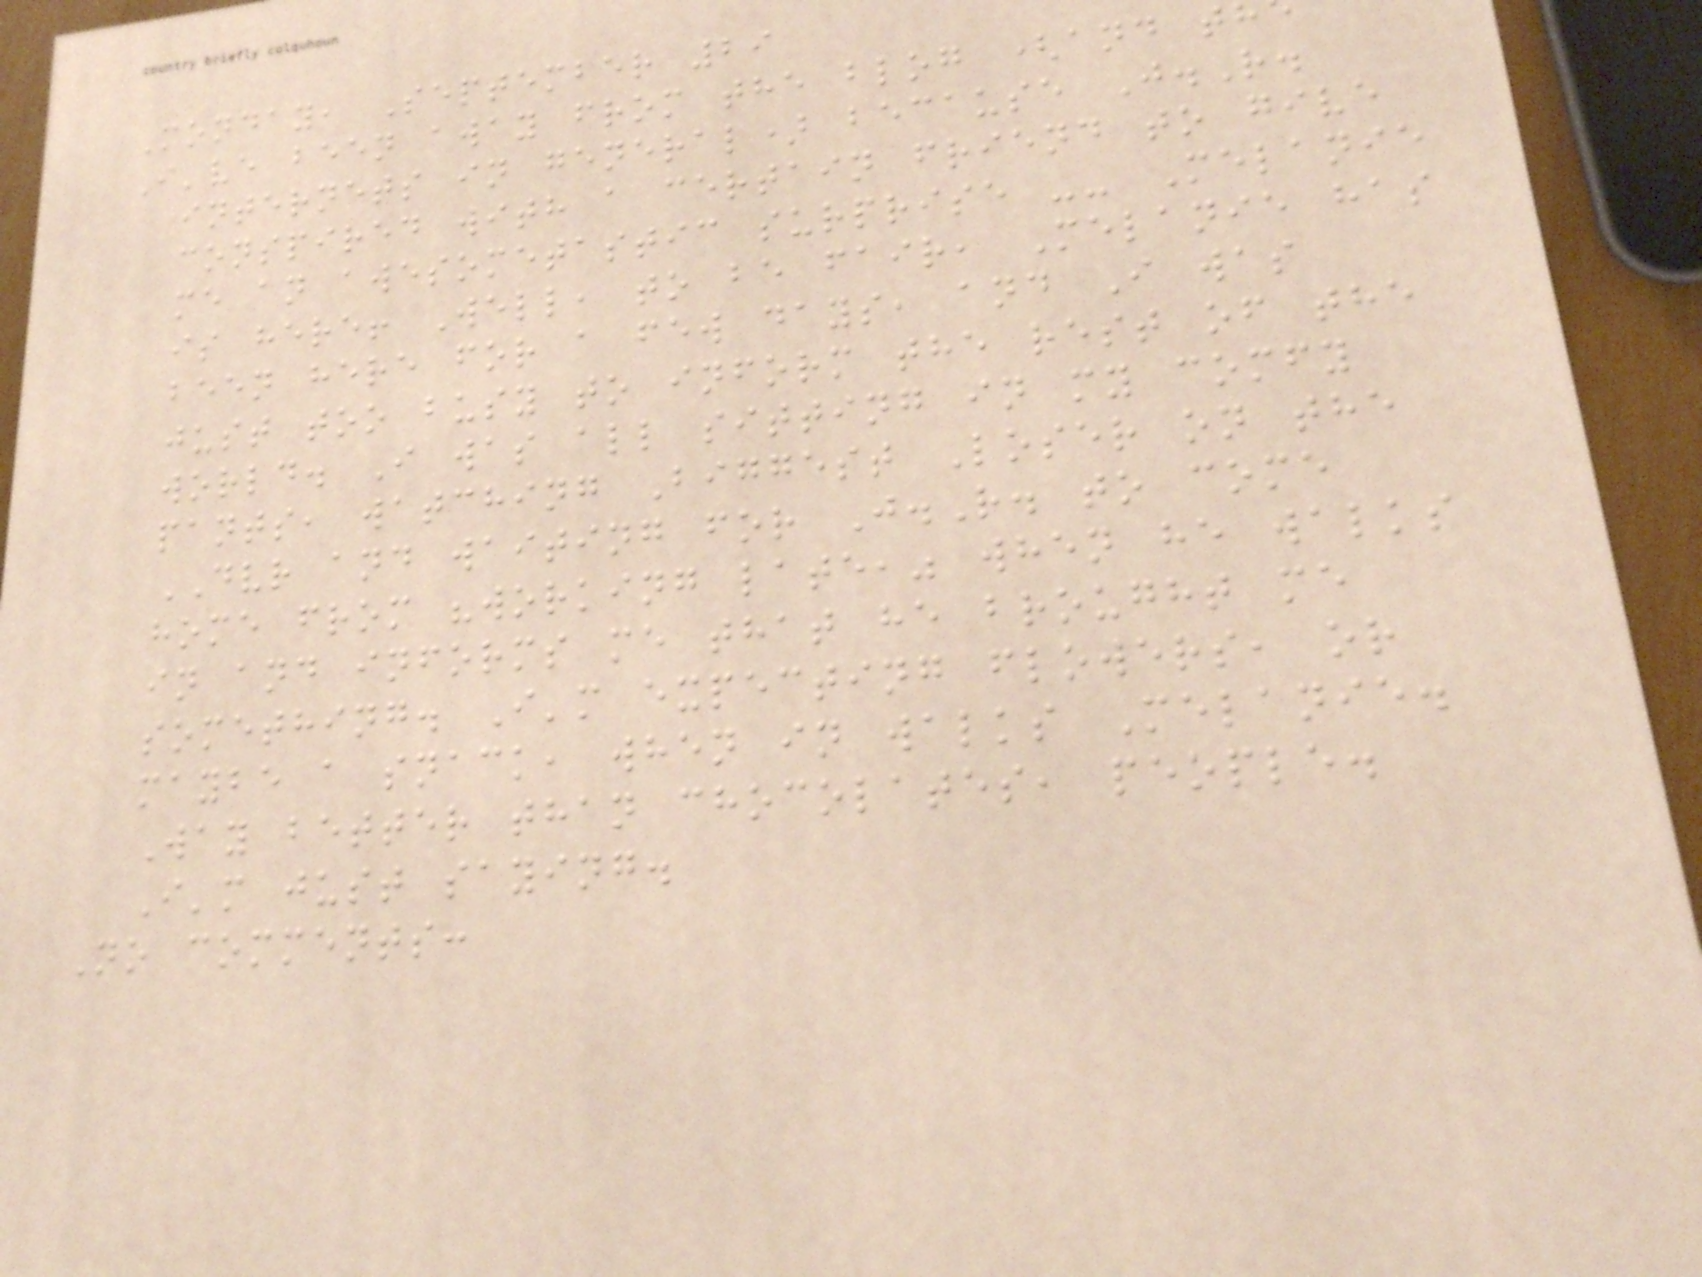Monday, September 29
I've been away from the blog (and t
internets in general) because J.R.
conspired with a certain friend to give
me an awesometastic surprise -- Melanie
is here! Well, to be fair, Melanie has
been here for a few days, and I was
just too busy to inform the rest of the
world. I was all sitting in my comfy
pants, watching Biggest Loser on the
DVR and waiting for J.R. to come
home from "working late," when he walks
in and informs me that he brought me
something. I'm expecting flowers, or
maybe a snack, when in walks Melanie.
Way better than chocolates, people.
I'm just saying.
No comments:
